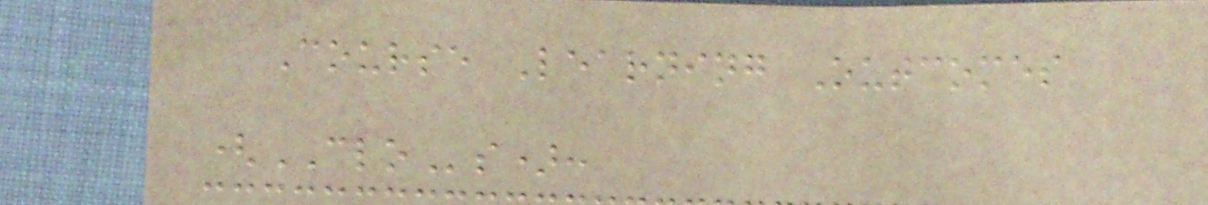Course Learning Outcomes
(CLOs):
